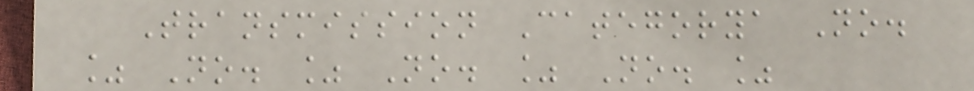Transmission Categorya No.
% No. % No. % No. %
